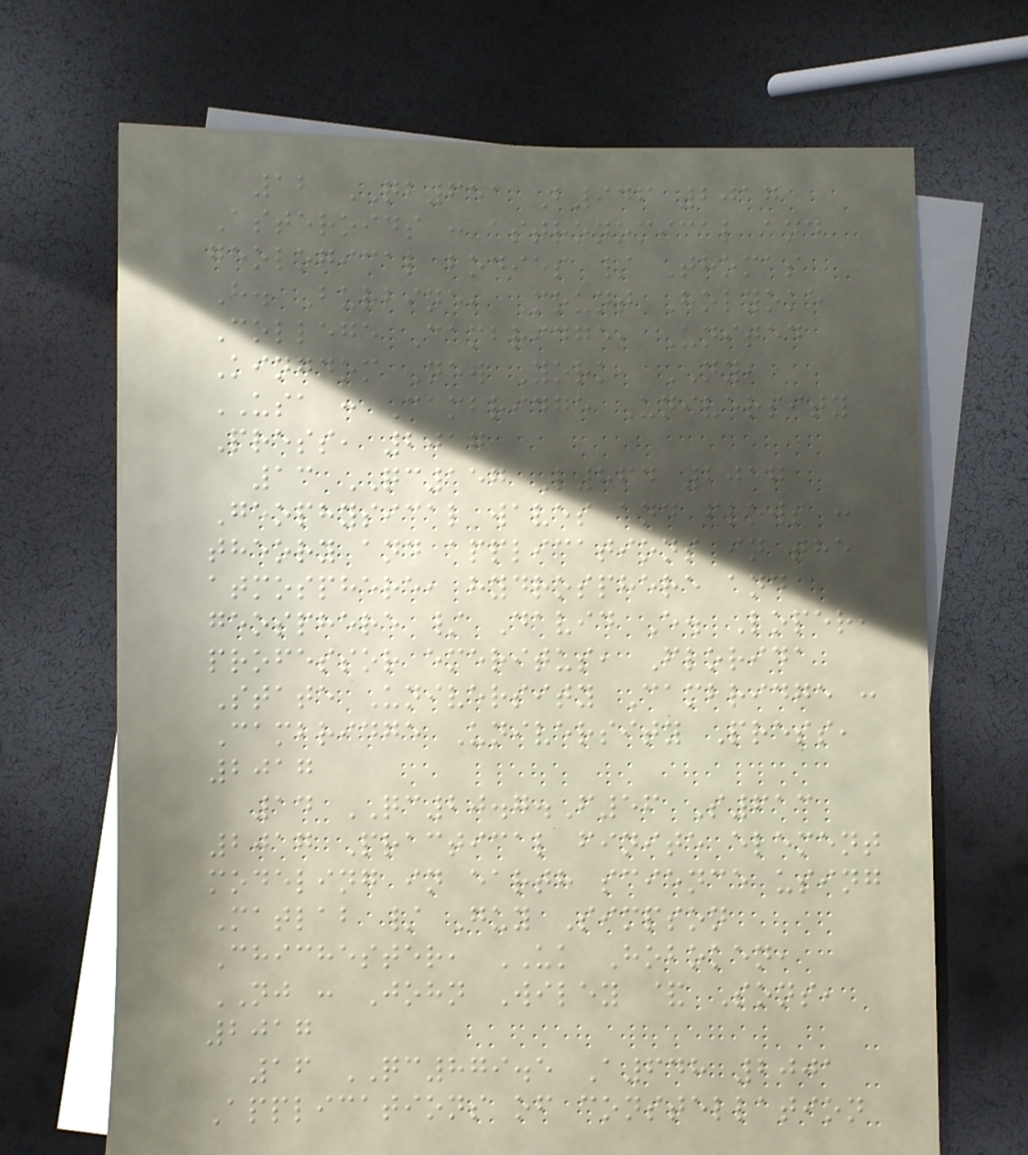12 QB651 B946 2017
Asteroids : astronomical and
geological bodies / Thomas
H. Burbine, Mount Holyoke
College Cambridge, United
Kingdom New York, NY,
USA : Cambridge University
Press, 2017
13 QC157 L864 2017
Geophysical waves and flows :
theory and applications in the
atmosphere, hydrosphere and
geosphere / David E. Loper,
professor emeritus, Florida
State University Cambridge :
Cambridge University Press,
2017
14 QC20.7.F56 S613
2017 Practical finite element
modeling in earth science using
Matlab / Guy Simpson
Chichester, UK Hoboken,
NJ : John Wiley & Sons,
2017
16 QC879.5 A648 2001
Applications of constellation
